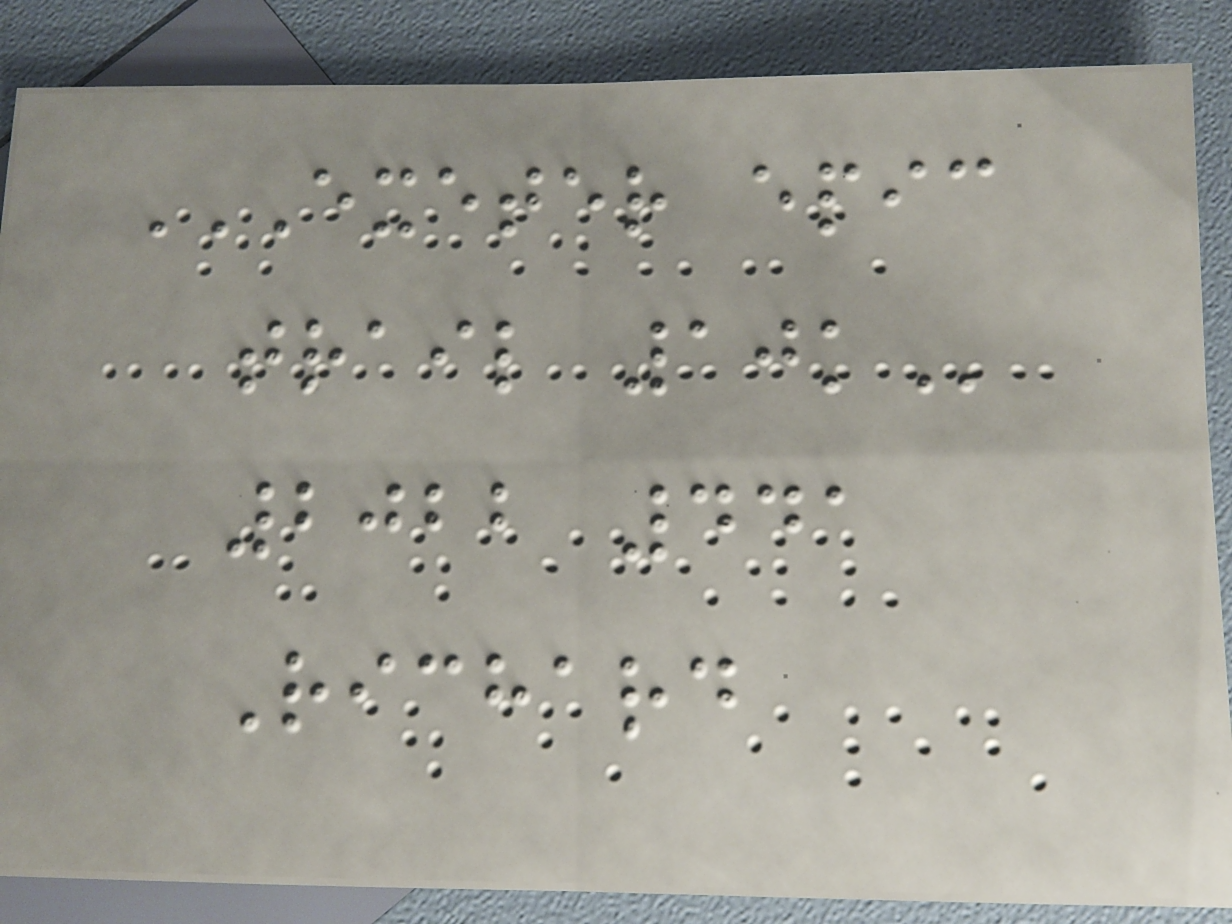EXETER EPIC
TRAIL 10K
2022 441
Richard
